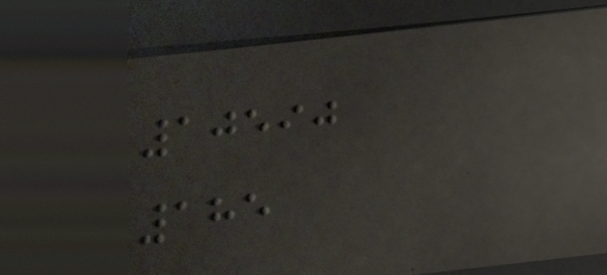10590
185
